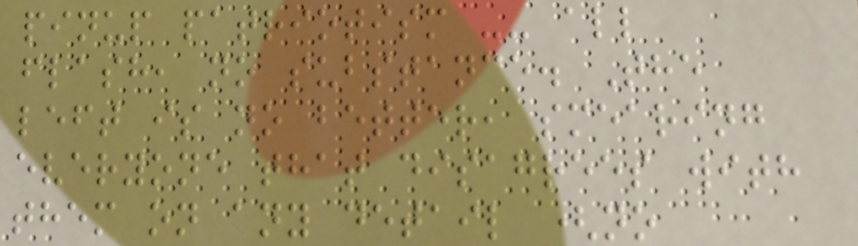pinup patriotism -- all
flash, no substance. The
left is no better, smearing
everyone that disagrees with
them on any detail (no
